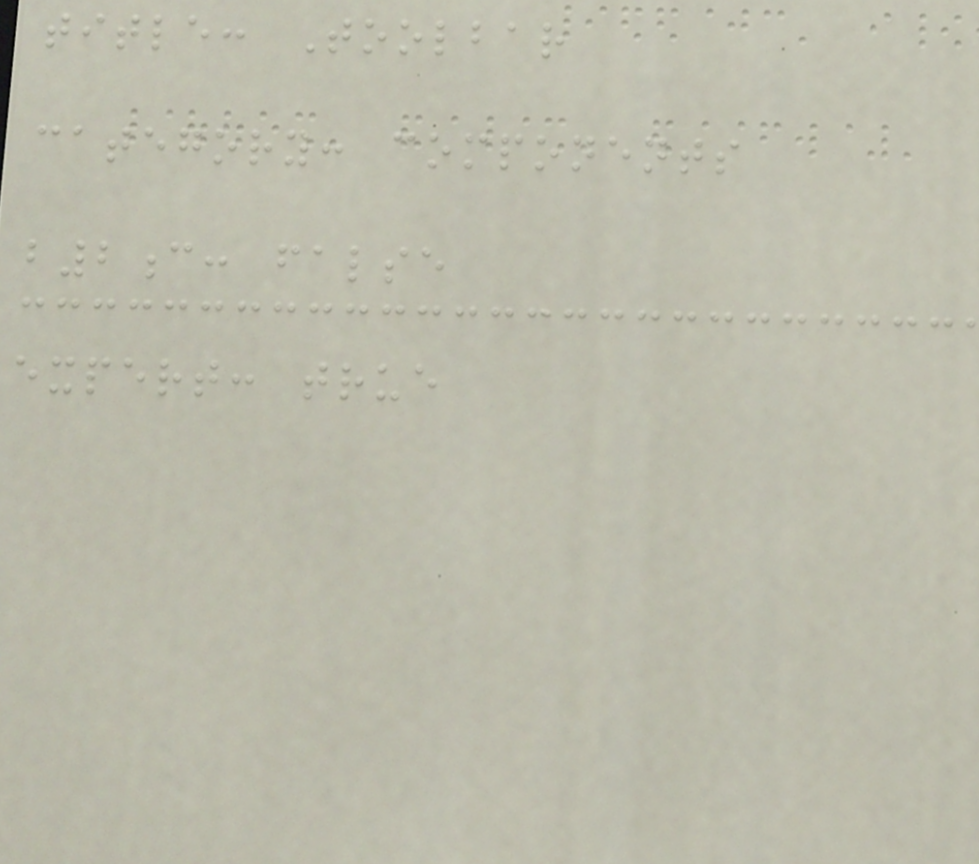title: Toolbar
category: components
b2c: false
expert: true
